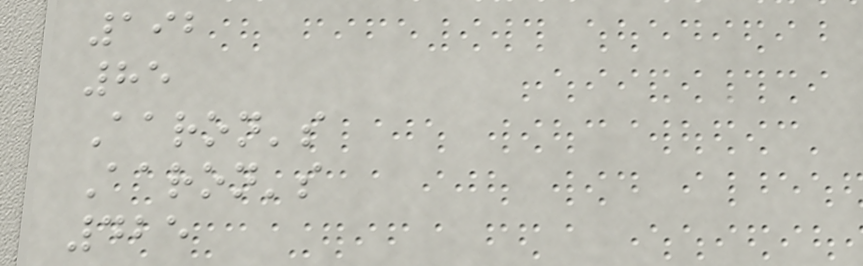192
85
Aaron's
Aaron's
425
